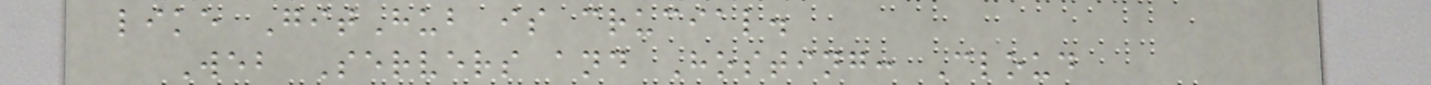like GitHub is crucial.
Web Servers and Hosting: Cloud
